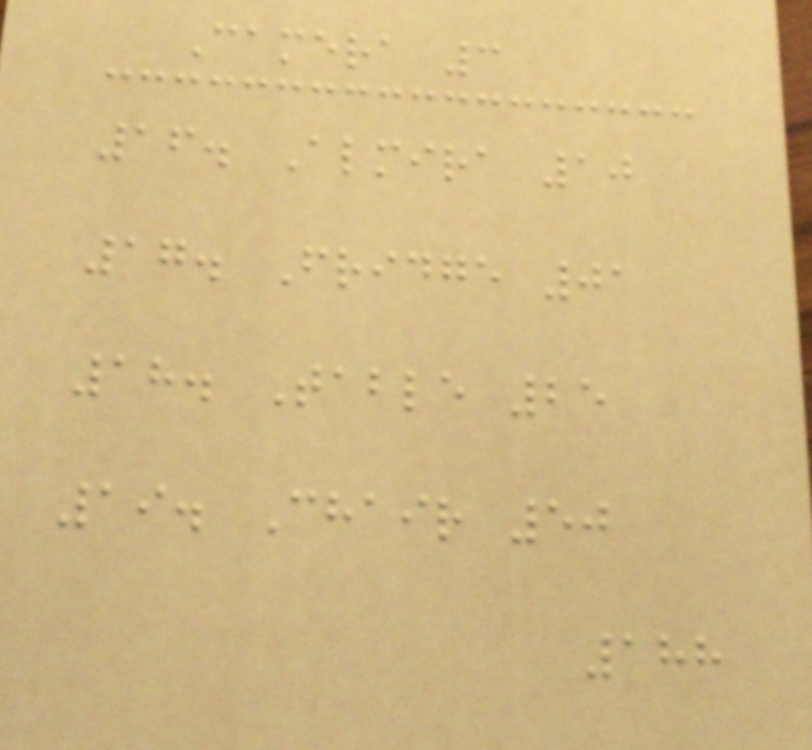Camera 3
16. Almira 10
17. Fridge 01
18. Table 25
19. Chair 50
188
